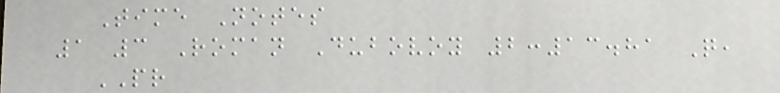Time Notes
1 3 Roman Dubovoy 2:13.81 Q,
PR
